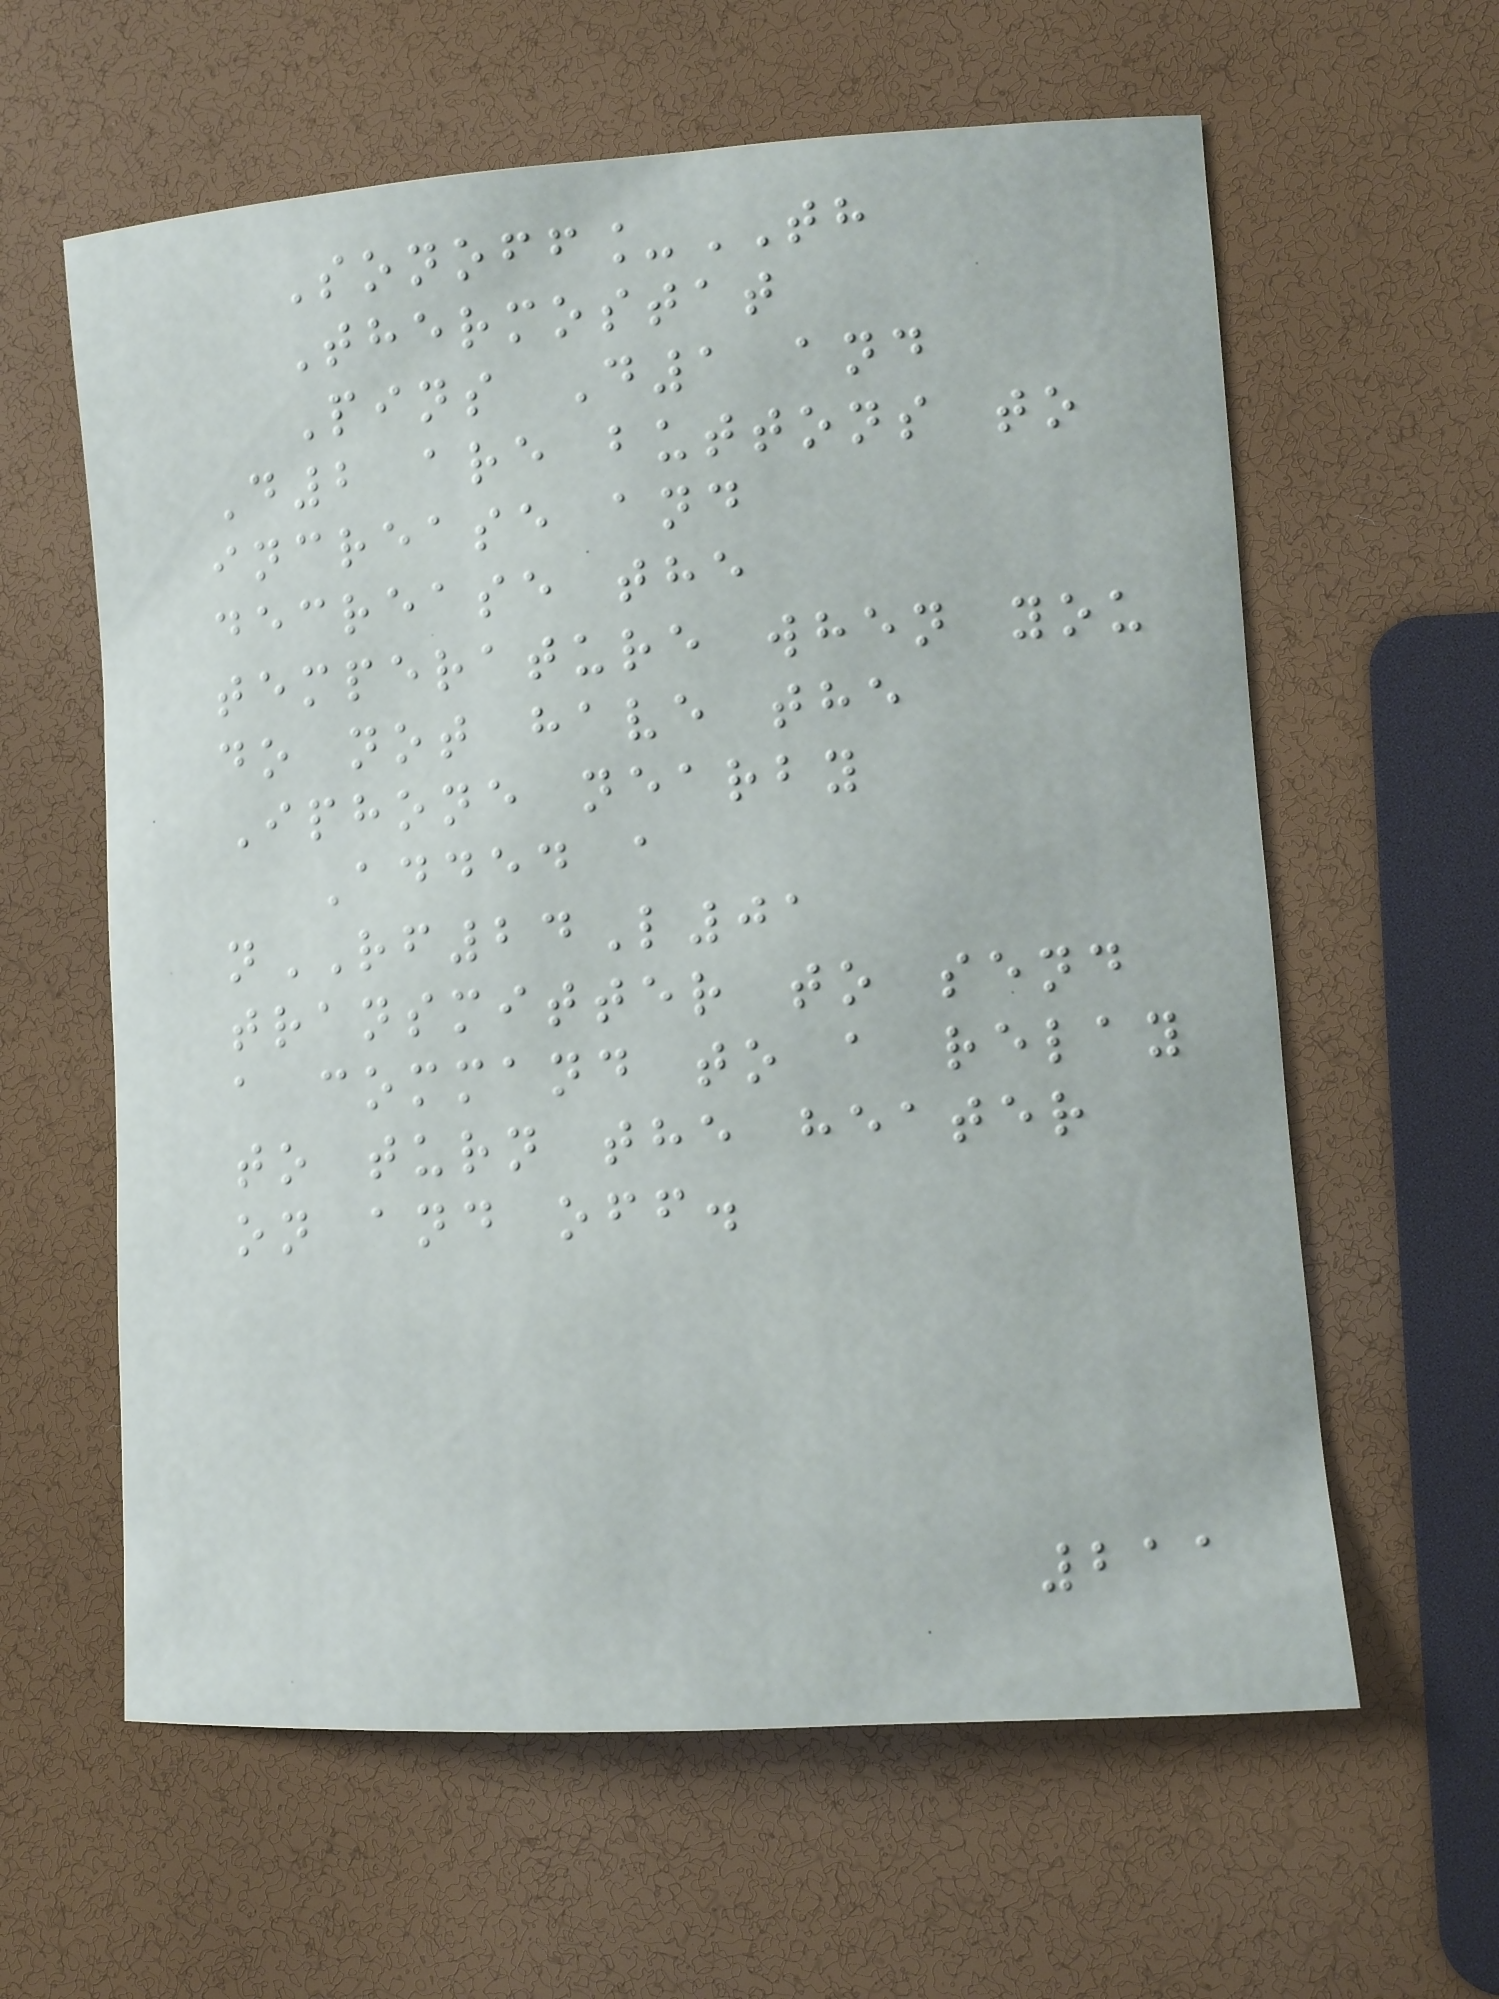Sonoff_TH
Thermostat
Pins D1 and
D2 are buttons to
increase and
decrease the
temperature when you
do not have the
Iphone nearby
Added a
nRF24L01
transmitter to send
a command to a relay
to turn the heater
on and off.
211
